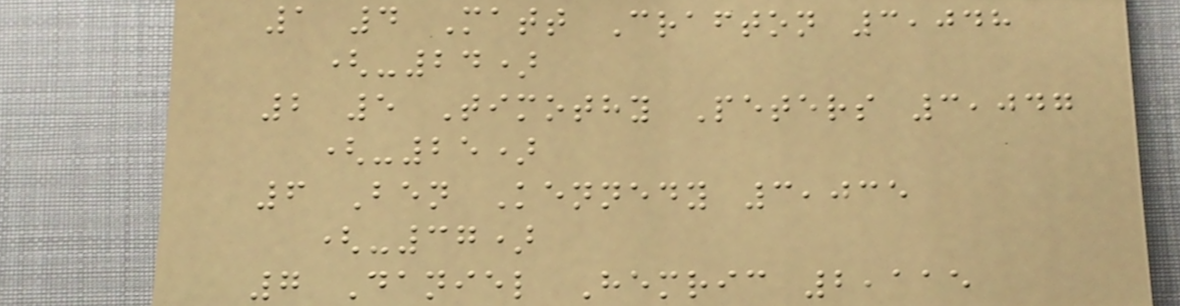1 4 Matt Crafton 3,048
(-24)
2 5 Timothy Peters 3,047
(-25)
6 Ben Kennedy 3,035
(-37)
7 Daniel Hemric 2,115
